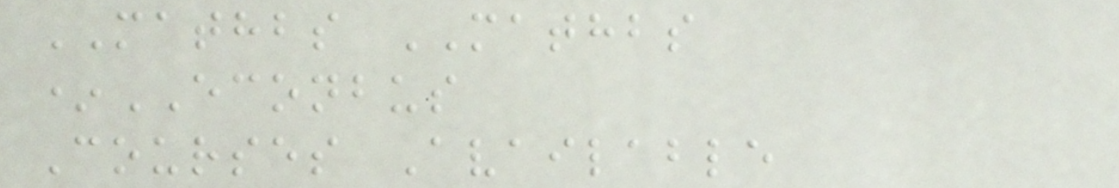MATHBS MATHBS
*ECONBUS
Courses Available
